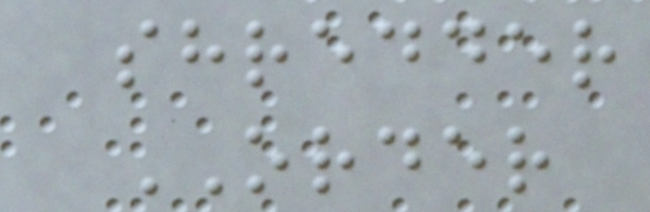shredder
ORDER
